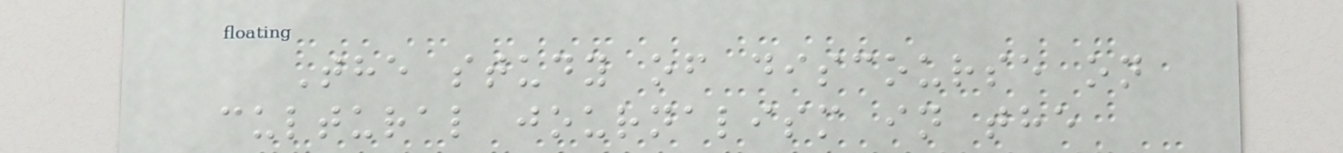The study of discourse on
cultural journalism in the
